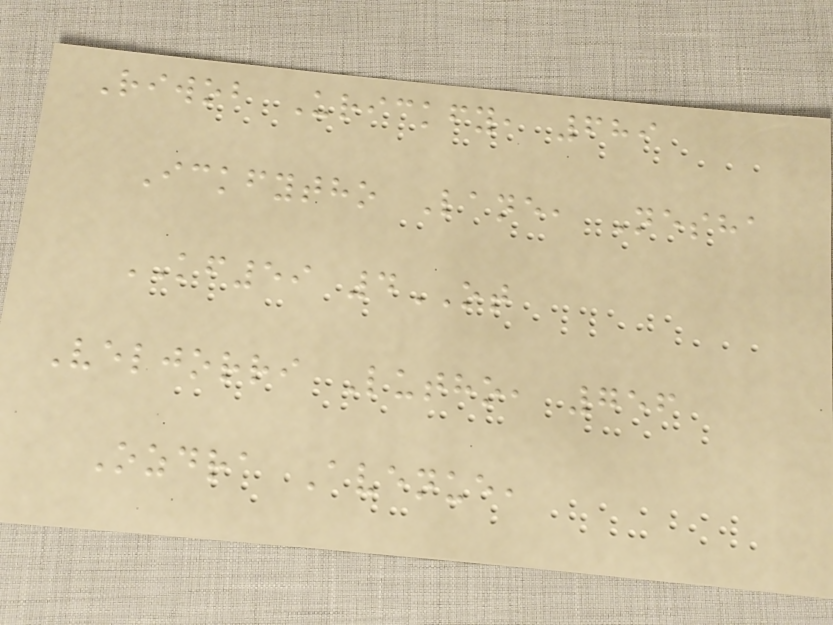Riwob Urickfy, 689
Ickfytho Lane, Nesha
KF59 4OT
Veljorri Lutho, 756
Ozdra Avenue,
